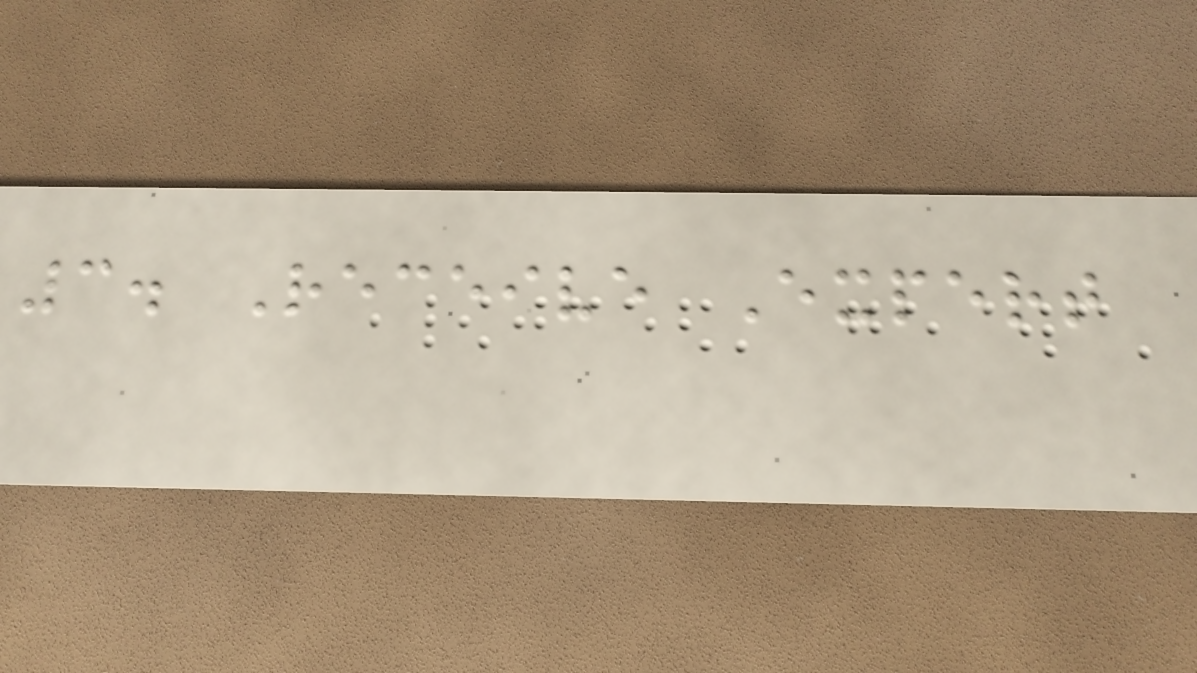3. Receive Expert
